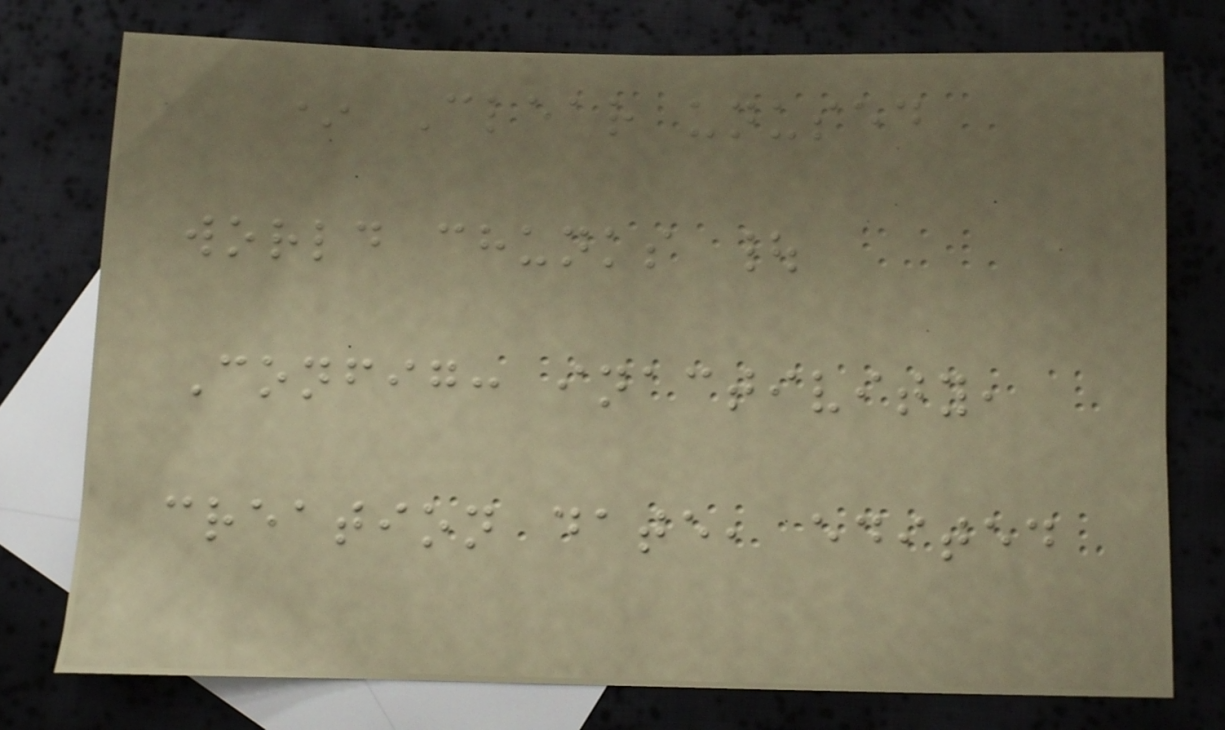* Clear unused
world chunks |
Config: inactivity,
creation date, edited
